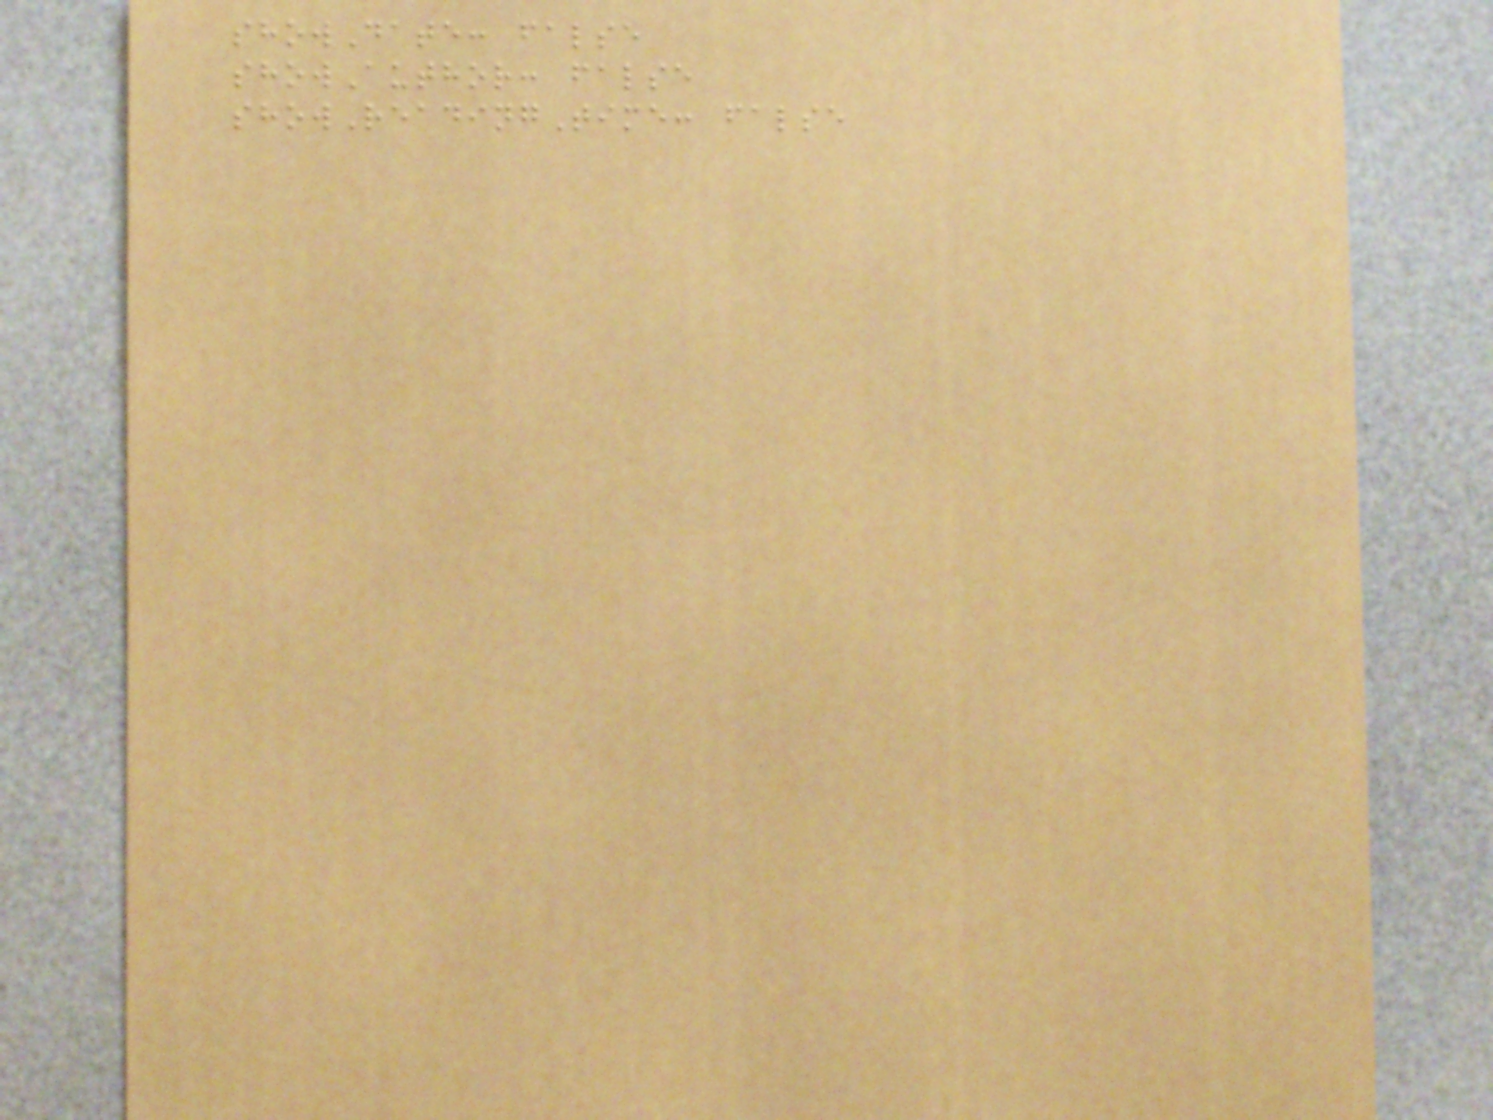showDate: false
showAuthor: false
showReadingTime: false
